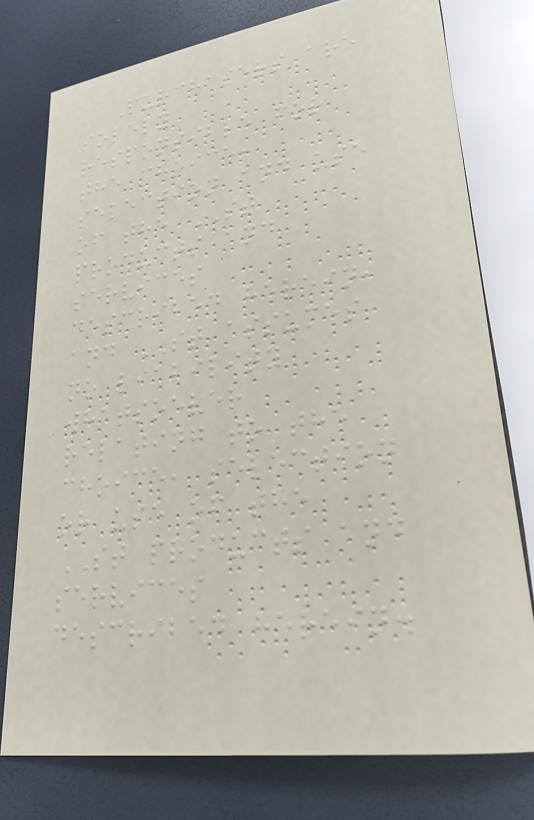Purchasers are
solely
responsible for
the choice,
selection and use
of the ST
products and
services
described herein,
and ST assumes
no liability
whatsoever
relating to the
choice, selection
or use of the
ST products and
services
described herein.
